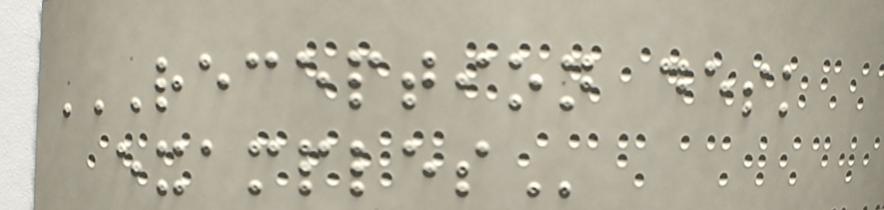RECEPTION DESK
EXAMPLES
